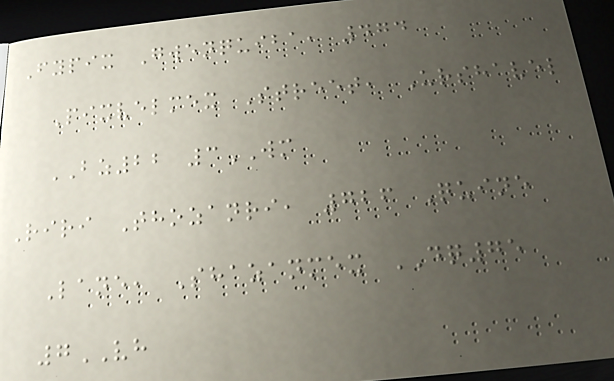Fypix Gwenquiba, 474
Pixvelmex Street, Urshavel
BZ22 3WM
Riri Thozanri, 726 Quine
Lane, Shazanmex DQ75
7VH
